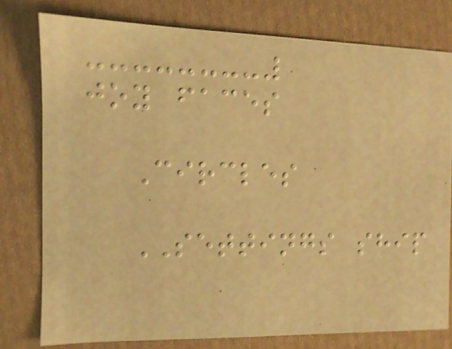joy faces
Circles
SETTINGS ship
